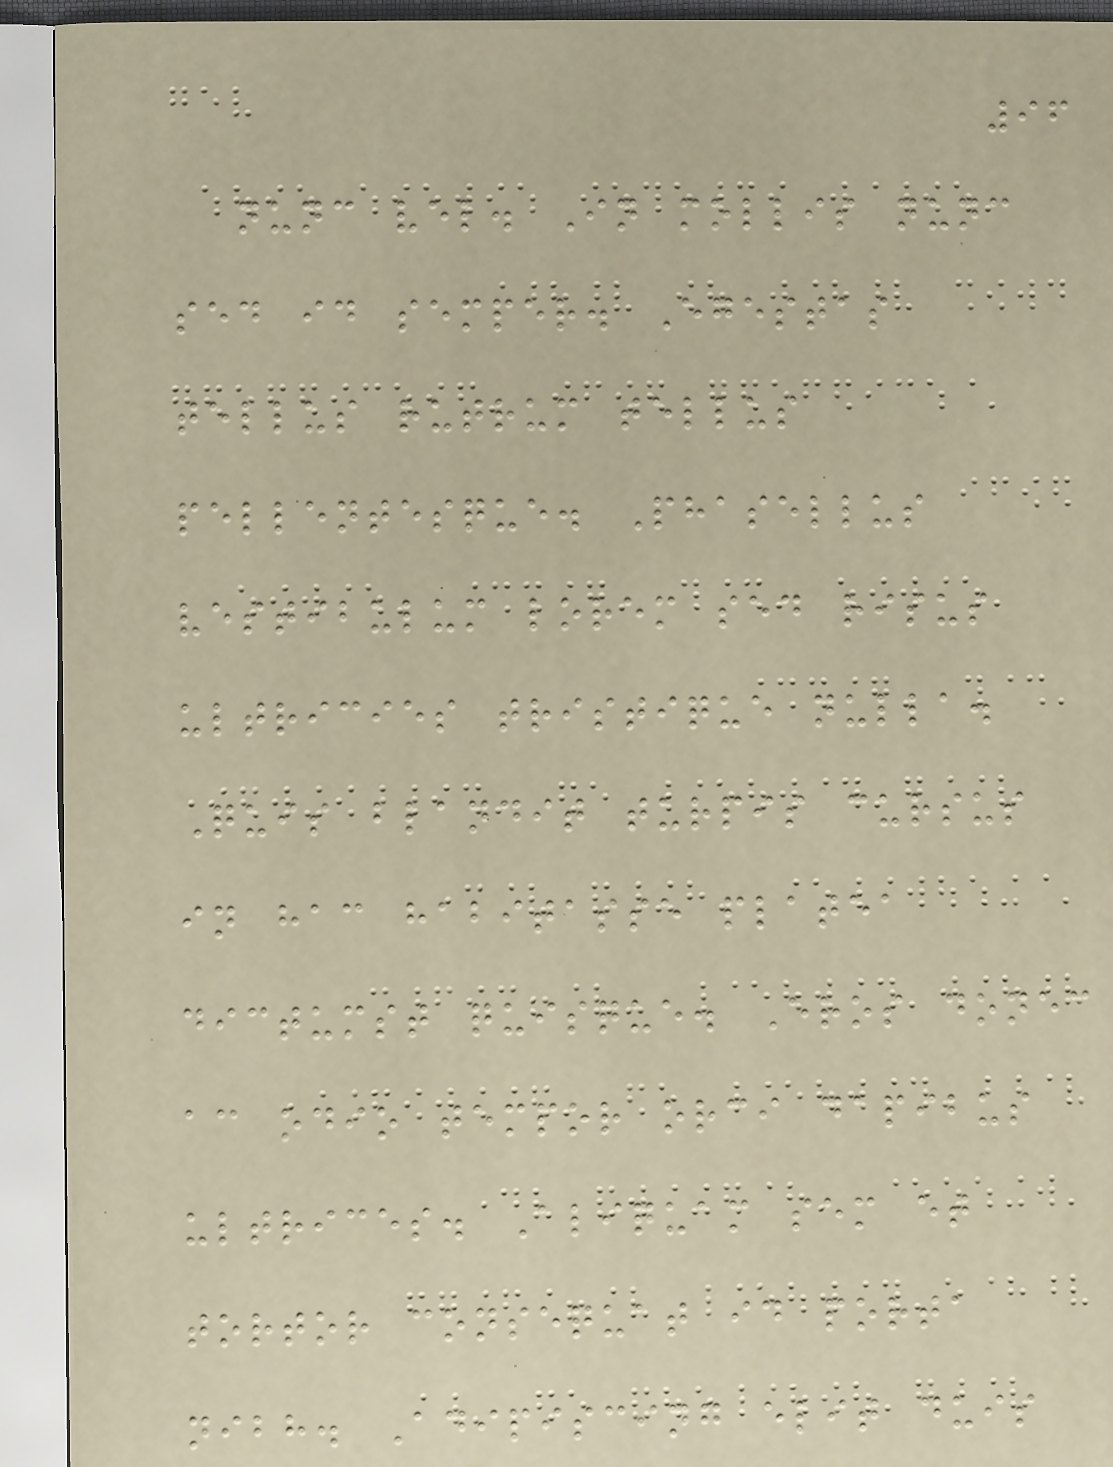96
nunc vel. In mollis nunc
sed id semper. Egestas
tellus rutrum tellus
pellentesque. Phasellus
vestibulum lorem sed risus
ultricies tristique nulla.
Quis blandit turpis cursus
in hac habitasse platea
dictumst quisque. Eros donec
ac odio tempor orci dapibus
ultrices. Aliquam sem et
tortor consequat id porta
nibh. Adipiscing elit duis
